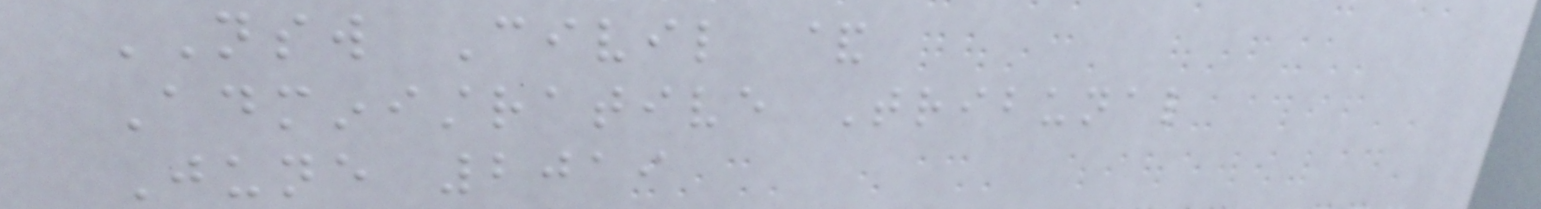NSW Civil &
Administrative Tribunal
June 2019
